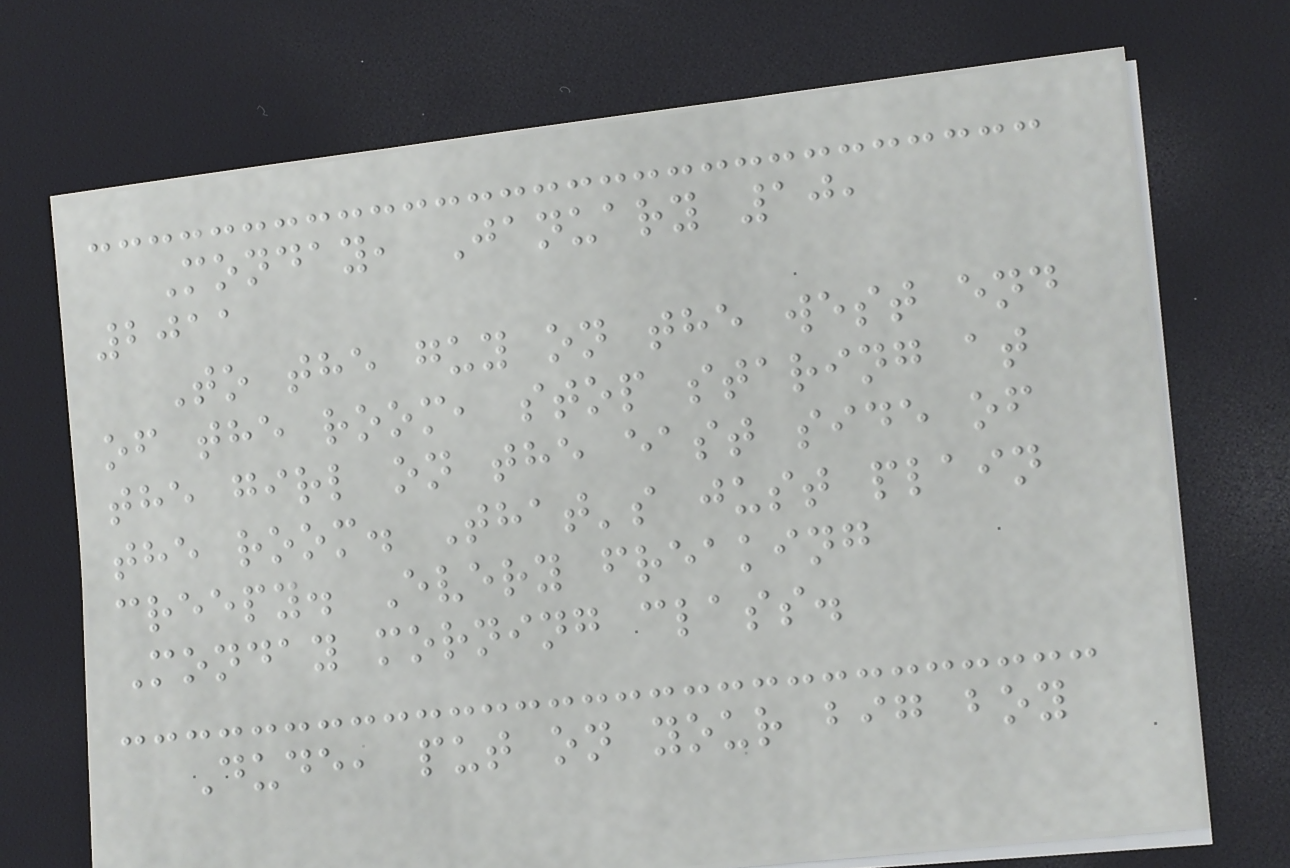Monday, January 10,
2011
To the guy on the west end
of the room, stop staring at
the girl on the east side of
the room. That's just plain
creepy. Every freaking
Monday morning class.
Dude, put on your big boy
